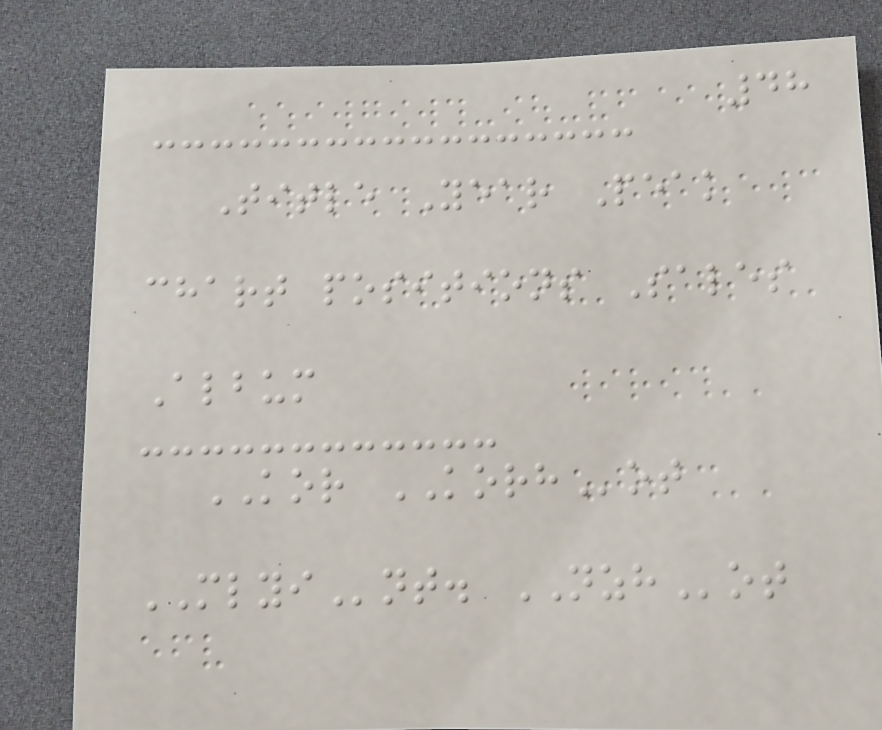48
Title Year Peak
chart positions Sales
Album
KOR KORHot
MLYInt. NZHot
